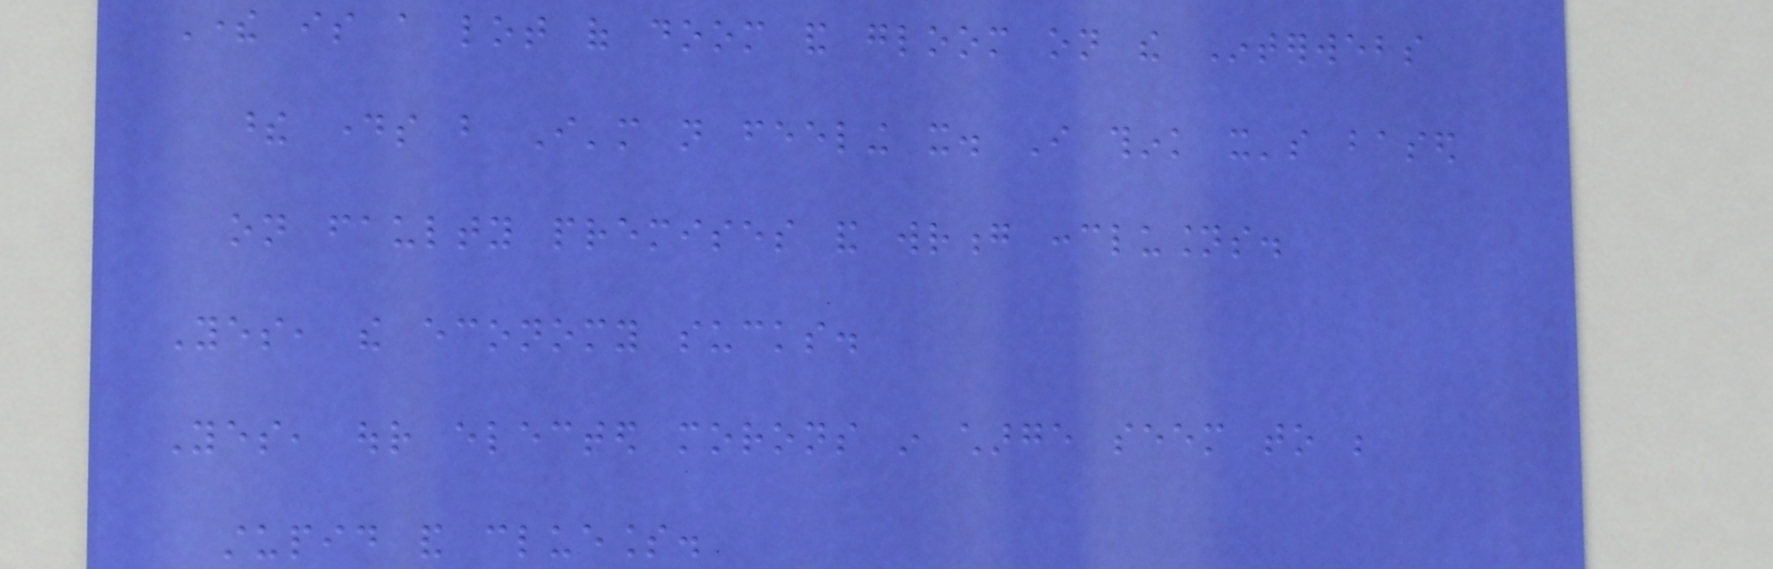There is a lot of doom and gloom on the Interwebs
these days but I'm not feeling it. I think it's based
on faulty premises and wrong conclusions.
Yes, the economy sucks.
Yes, our elected morons in charge seem to be
stupid and clueless.
